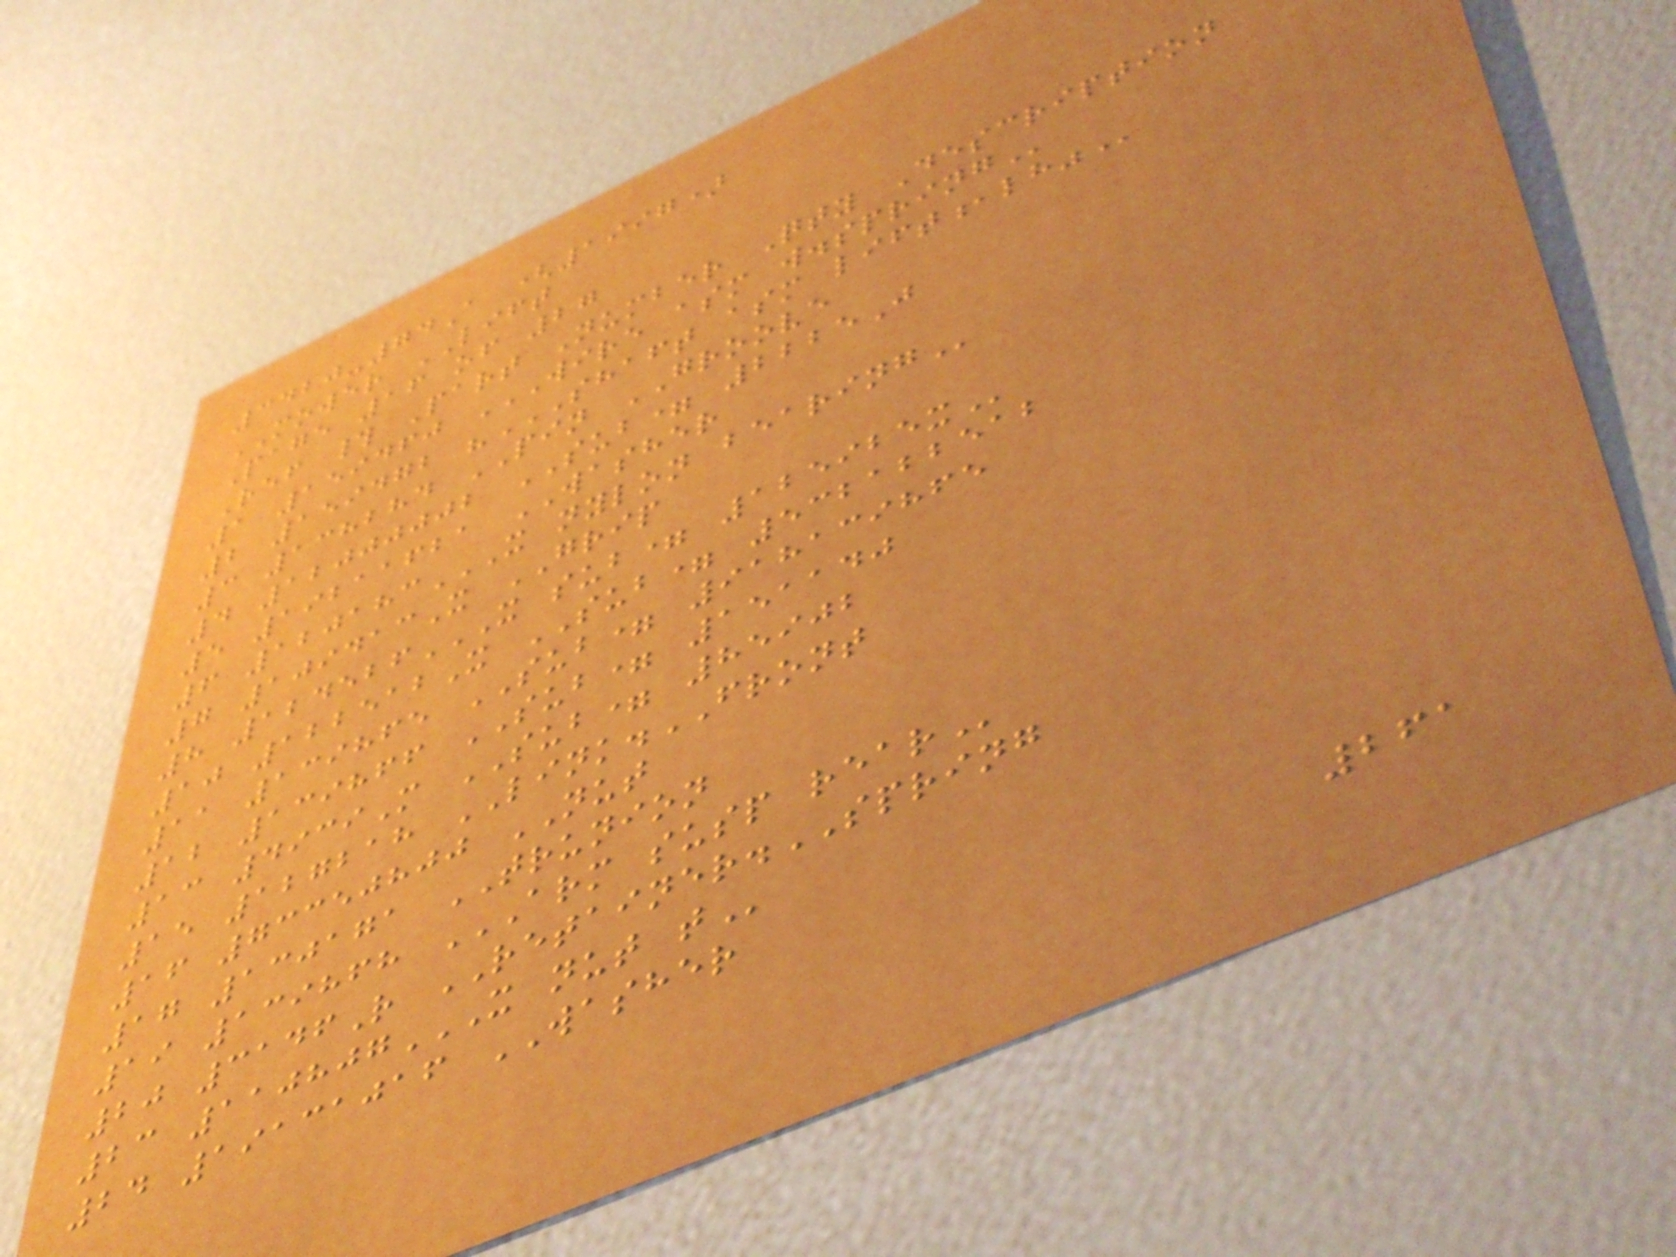3420-74A (1997)
MOWER LIFT
Page 16 of 27
Ref # Part Number Qty Description
1 159460 WIRE ASM W.SPRING
2 159472 "SHAFT ASM LIFT,LH"
3 138284 PIN GROOVE
4 12000002 SUB= 2225J
5 19211621 WASHER
6 120183X NYLON BEARING
7 109413X GRIP
8 124526X SUB= 125925X
10 122512X SUB= 532122512
11 139865 SUB= 918139865
12 139866 SUB= 151140
13 4939M SUB= 85902
15 127218 LINK.FRONT
16 73350800 NUT
17 130171 TRUNION
19 139868 ARM SUSP REAR
20 3146R RETAINER.SPRING
23 110807X NUT T
24 19131016 WASHER
261
